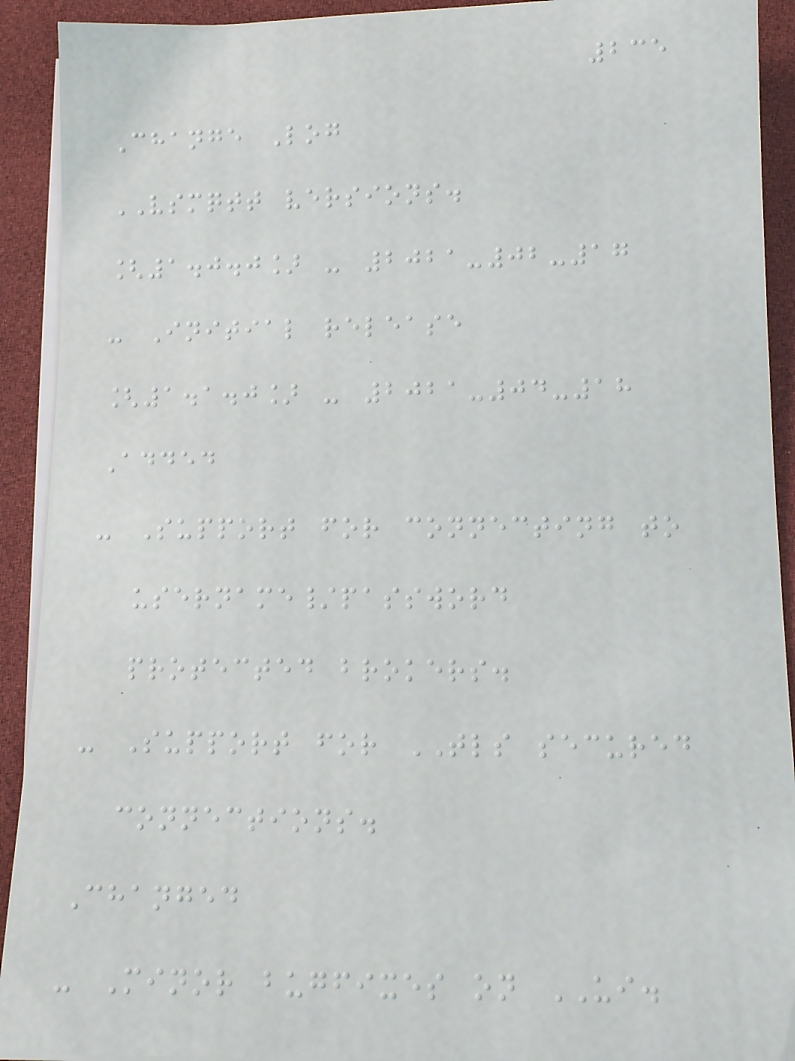235
Change Log
VSMQTT versions.
[1.0.0] - 2021-02-17
- Initial release
[1.1.0] - 2021-04-18
Added
- Support for connecting to
username/password
protected brokers.
- Support for TLS secured
connections.
Changed
- Minor bugfixes on UI.
